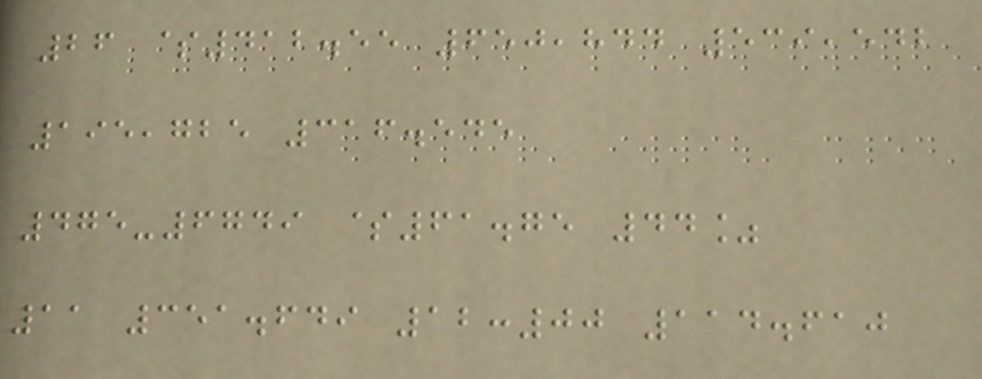26 $412.55 650,844 539,542
195,725 316.545
475-6749 $61.75 44%
11 351.649 12:00 114.610
